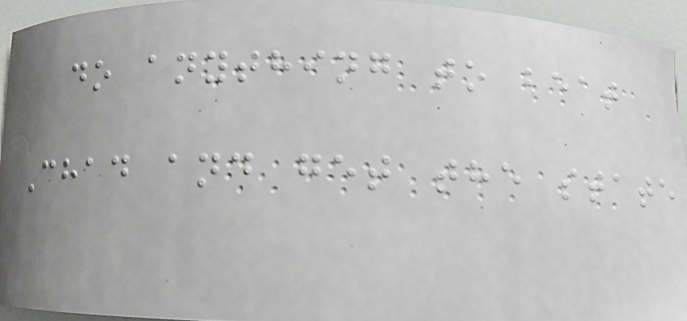do anything to beat
Chad and get the state
